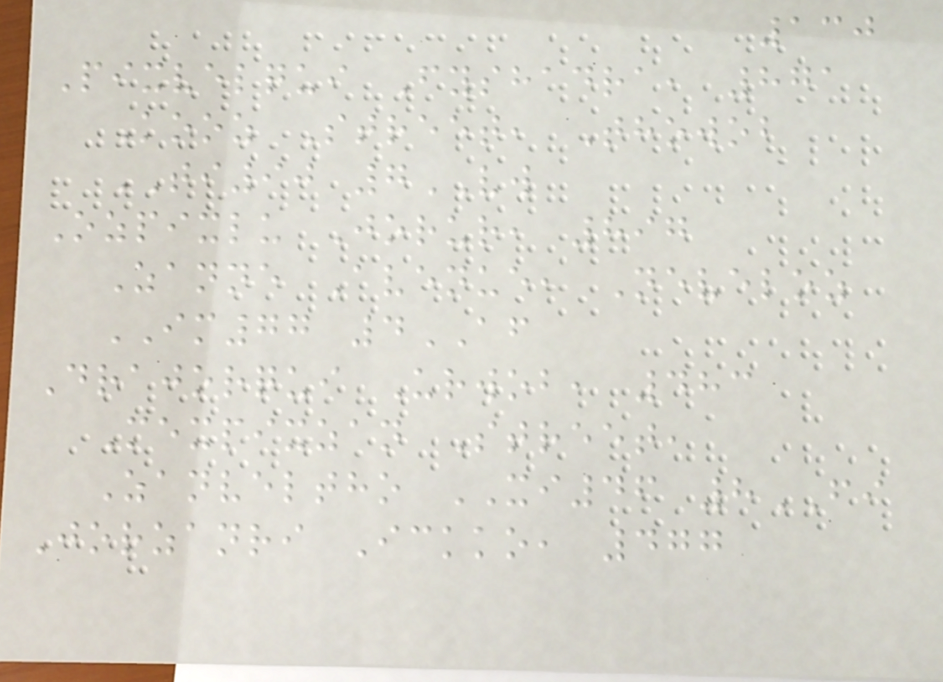130
Pixvelqui Fyshadra, 871
Kooz Street, Thowob
TI90 7VW
Ozpixlu Jorur, 897
Zanne Avenue, Neveloz
IM77 4AF
Drajorqui Urwob, 483
Mexpixzan Street,
Zanveltho XI46 8FI
Jorzanri Ickko, 477
